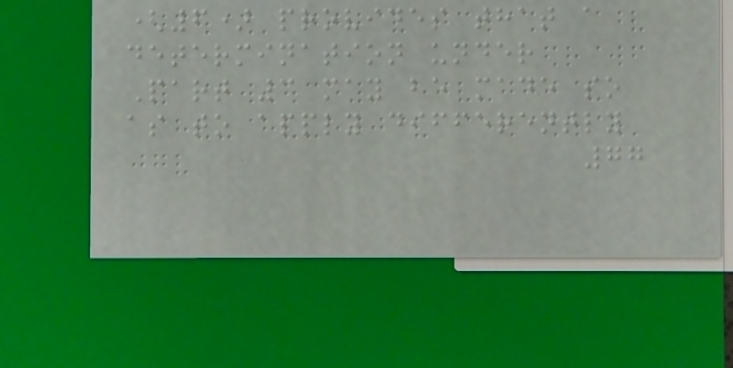(6) provides that a
determination under
Part 3 may be made so
as to apply differently
77
